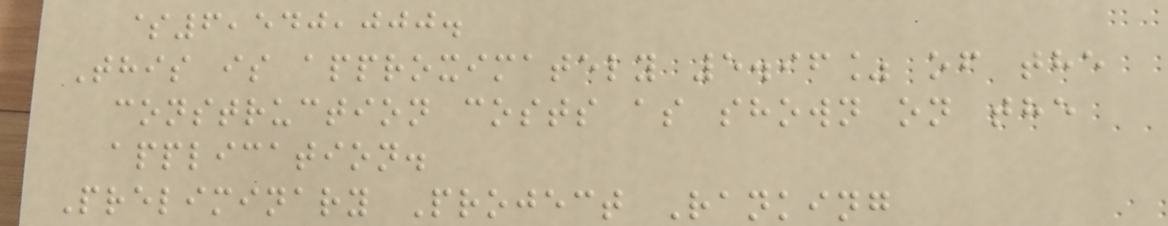$6,540,000.
This is approximately 5.96% of the
construction costs as shown on the
application.
Preliminary Project Ranking
